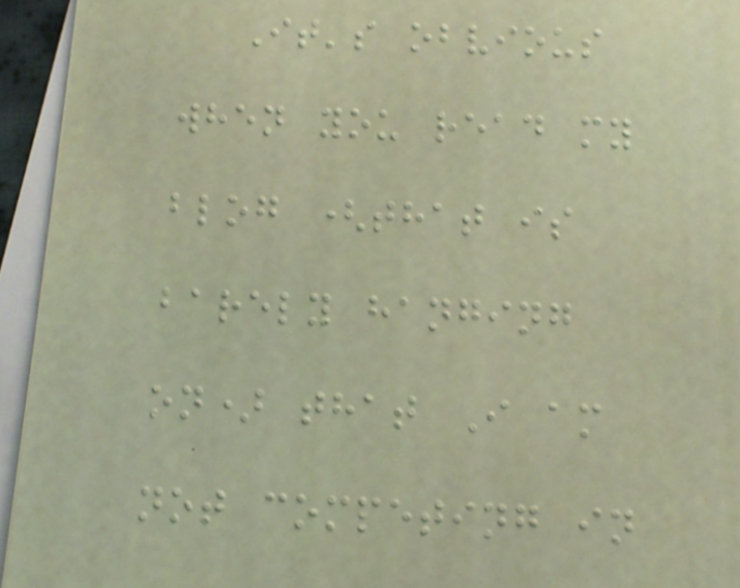It's obvious
when you read my
blog (that is
barely hanging
on) that I am
not competing in
